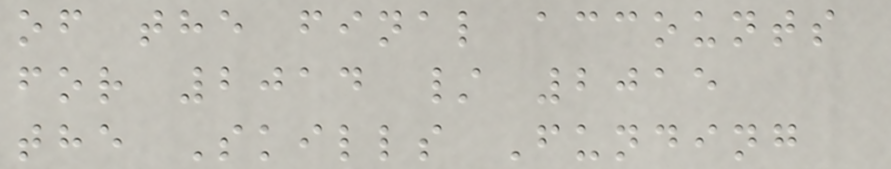of the final accounts
for 2014 / 2015
the Skills Funding
